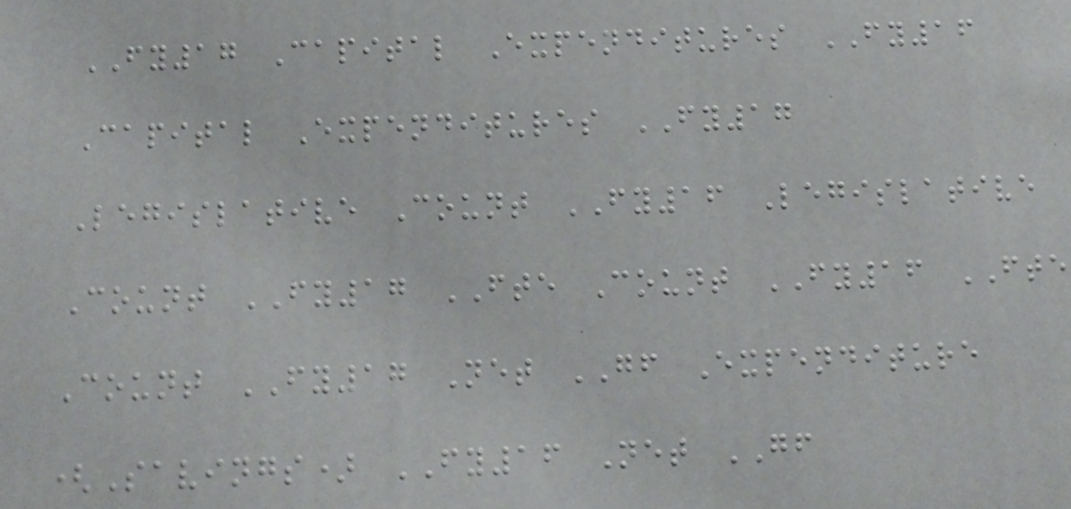FY17 Capital Expenditures FY16
Capital Expenditures FY17
Legislative Count FY16 Legislative
Count FY17 FTE Count FY16 FTE
Count FY17 Net GF Expenditure
(Savings) FY16 Net GF
